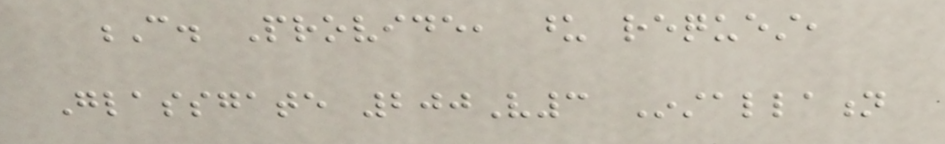C. Provide, upon request,
Glassgate 200V3 Installation
